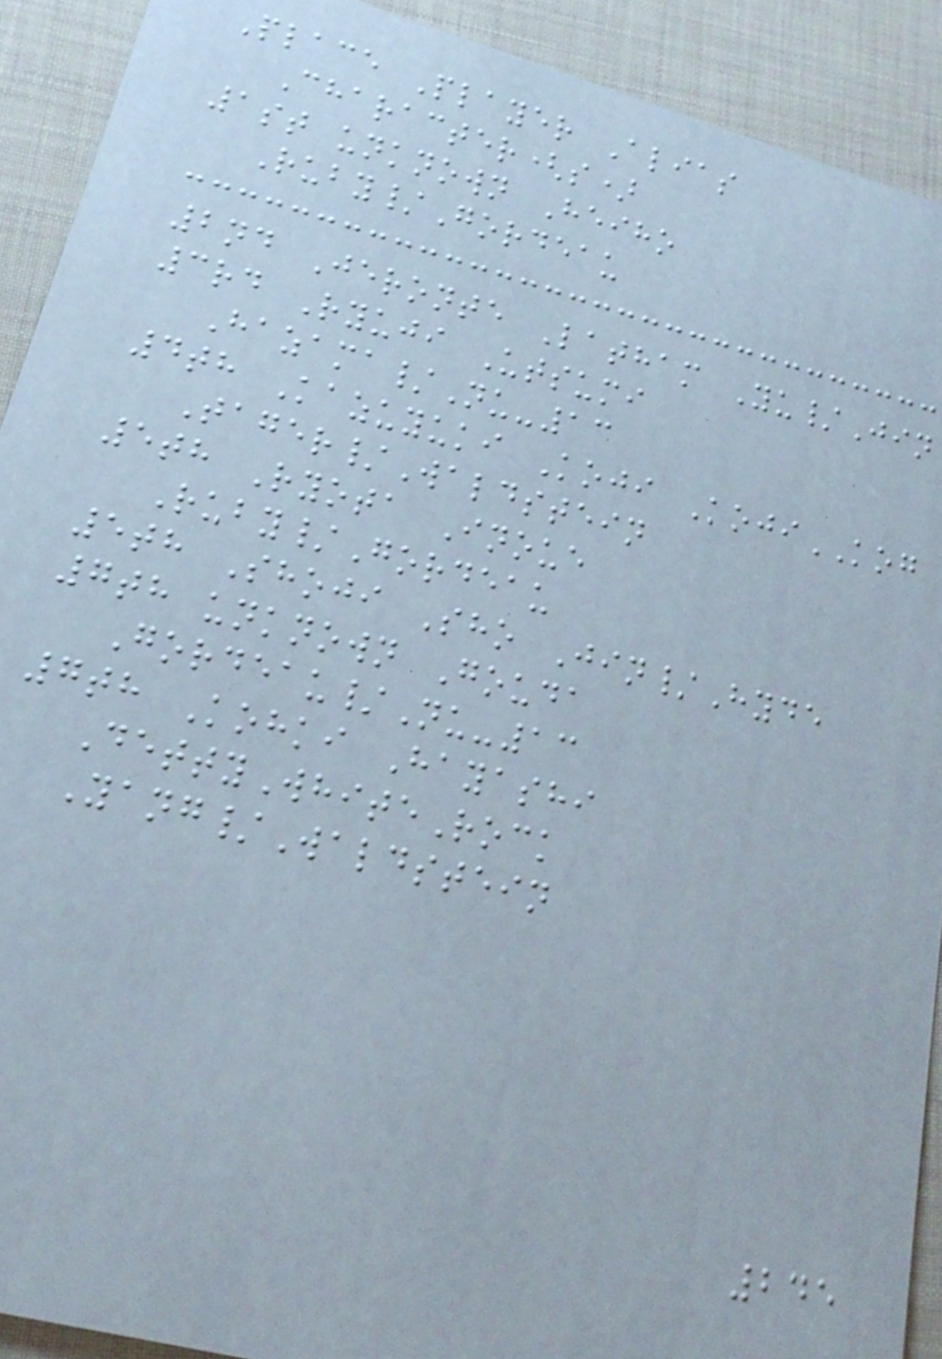Place Player Alias
Character(s)
1st unknown Heiho
Ruby/Gordeau
2nd Jeronte Latham Yu/Jin
3rd Ryuji Utsumi
Hazama/Nu-13
4th Kazuyuki Koji KojiKOG
Tager/Waldstein
5th Ryota Inoue
Ruby/Gordeau
5th Shoji Sho Jin/Hyde
7th unknown Gouda
Gordeau/Nu-13
7th Kohki Hayashi
DettyWhiteRock
Yang/Waldstein
245
